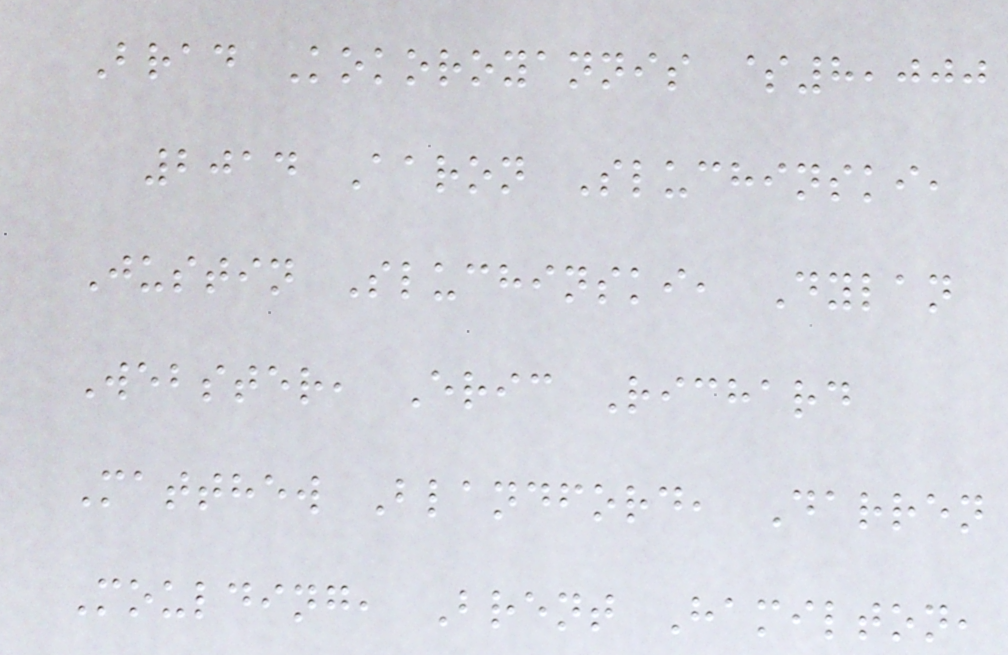Brad Kokoroyannis $8,000
2014 Aaron Sluchinski,
Justin Sluchinski, Dylan
Webster, Eric Richard
Matthew Blandford, Darren
Moulding, Brent Hamilton,
